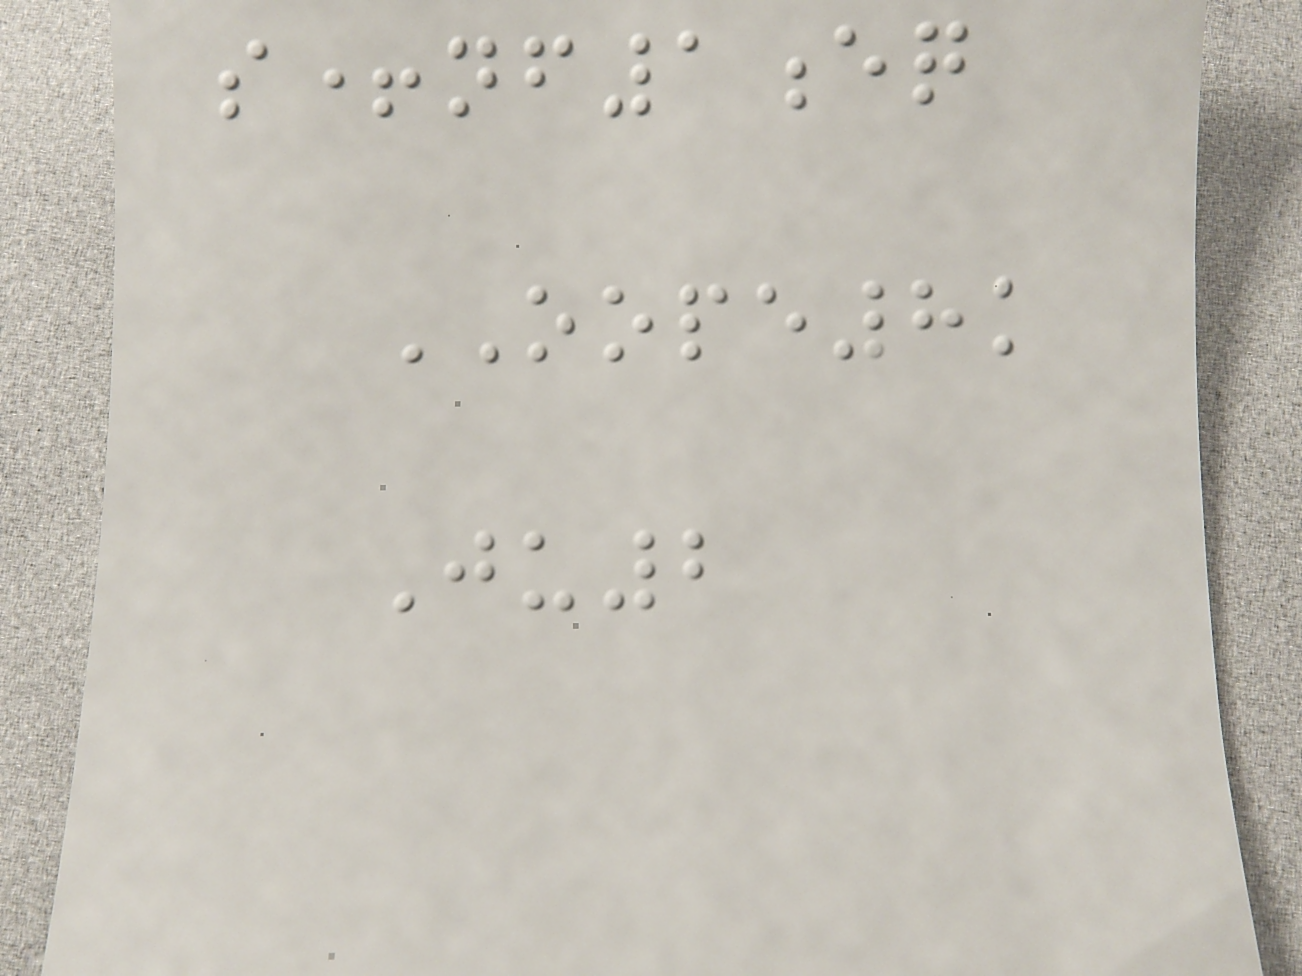s+nf1eq
OOPE8k
Ju2
